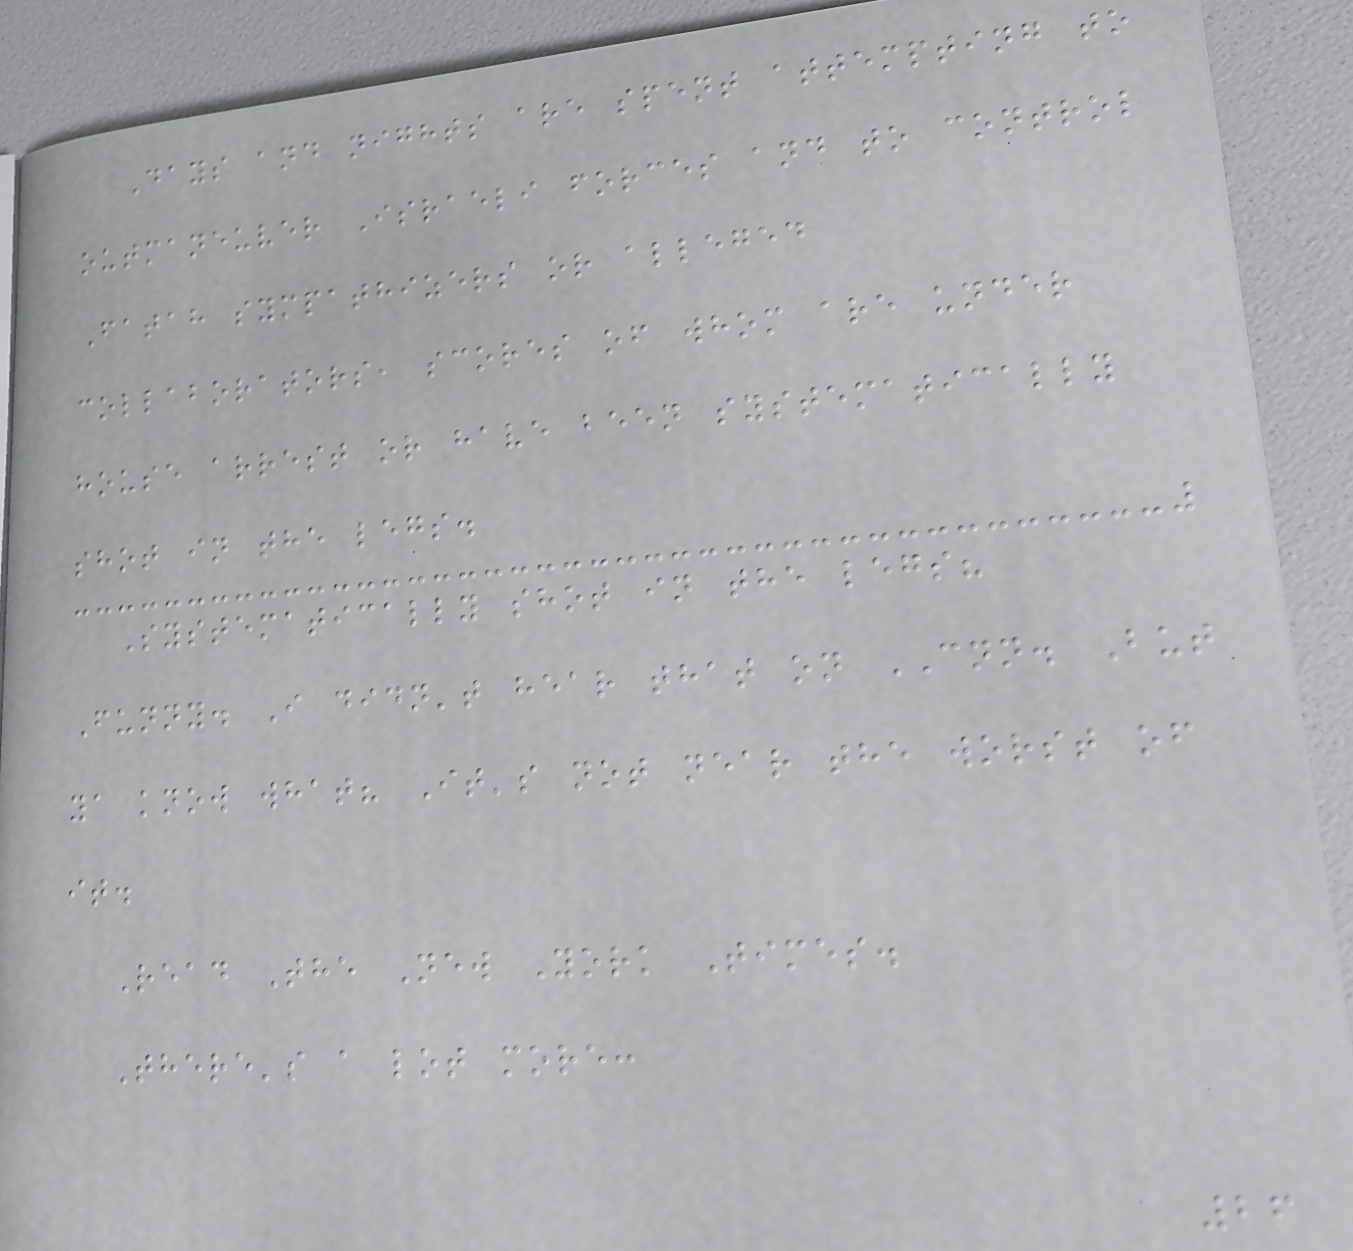Days and nights are spent attempting to
outmaneuver Israeli forces and to control
Fatah sympathizers or alleged
collaborators, scores of whom are under
house arrest or have been systematically
shot in the legs.
Systematically shot in the legs?
Funny. I didn't hear that on CNN. But
ya know what? It's not near the worst of
it.
Read The New York Times.
There's a lot more:
26
